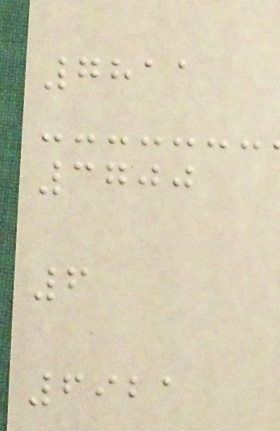7811
3700
6
6921
